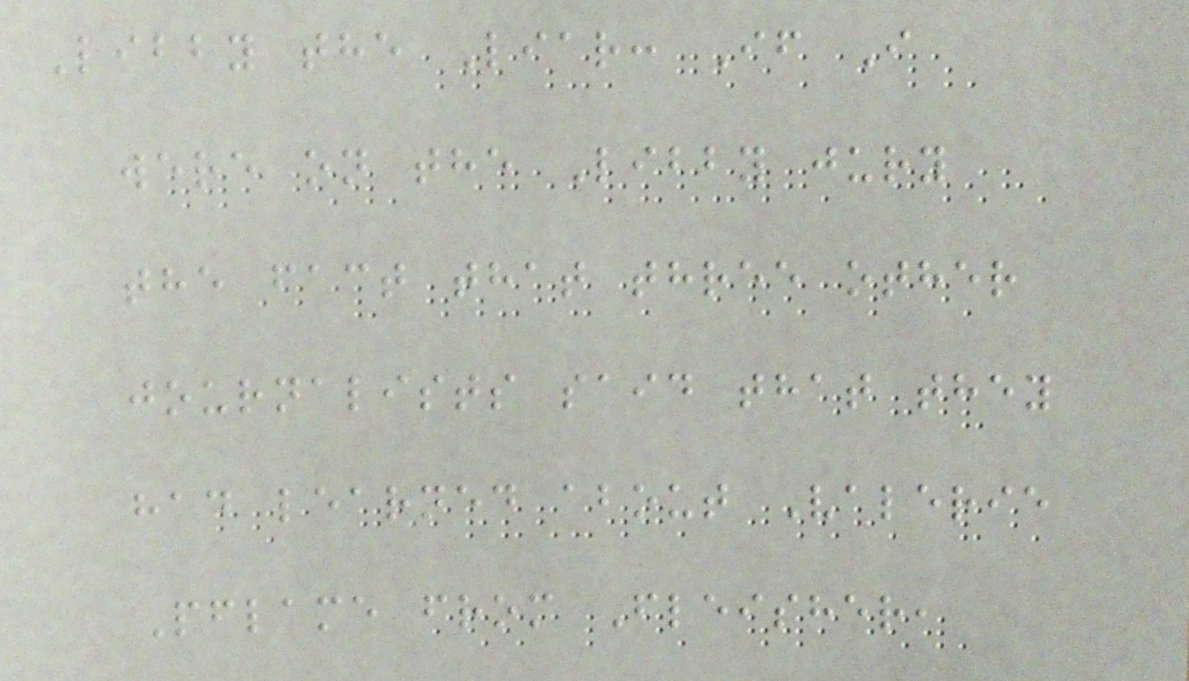Libby the Liar: If I
were on the Libby jury
the fact that three other
journalists said that they
had learned about Valerie
Pflame from Fleisher,
